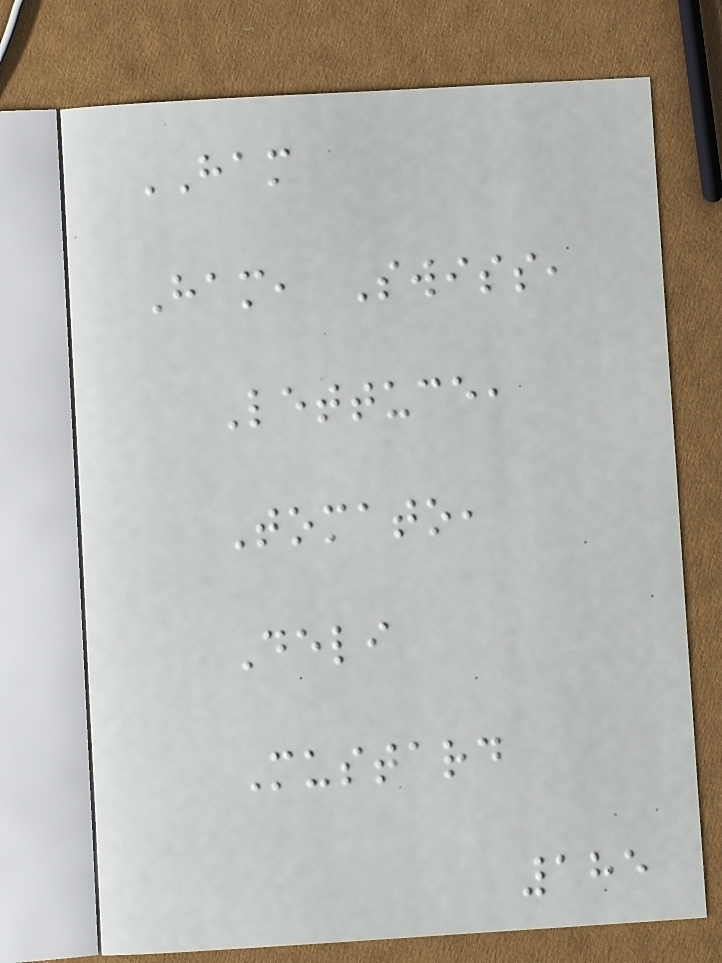HAM
Ham, Swiss,
Lettuce,
Tomato,
Deli
Mustard
185
